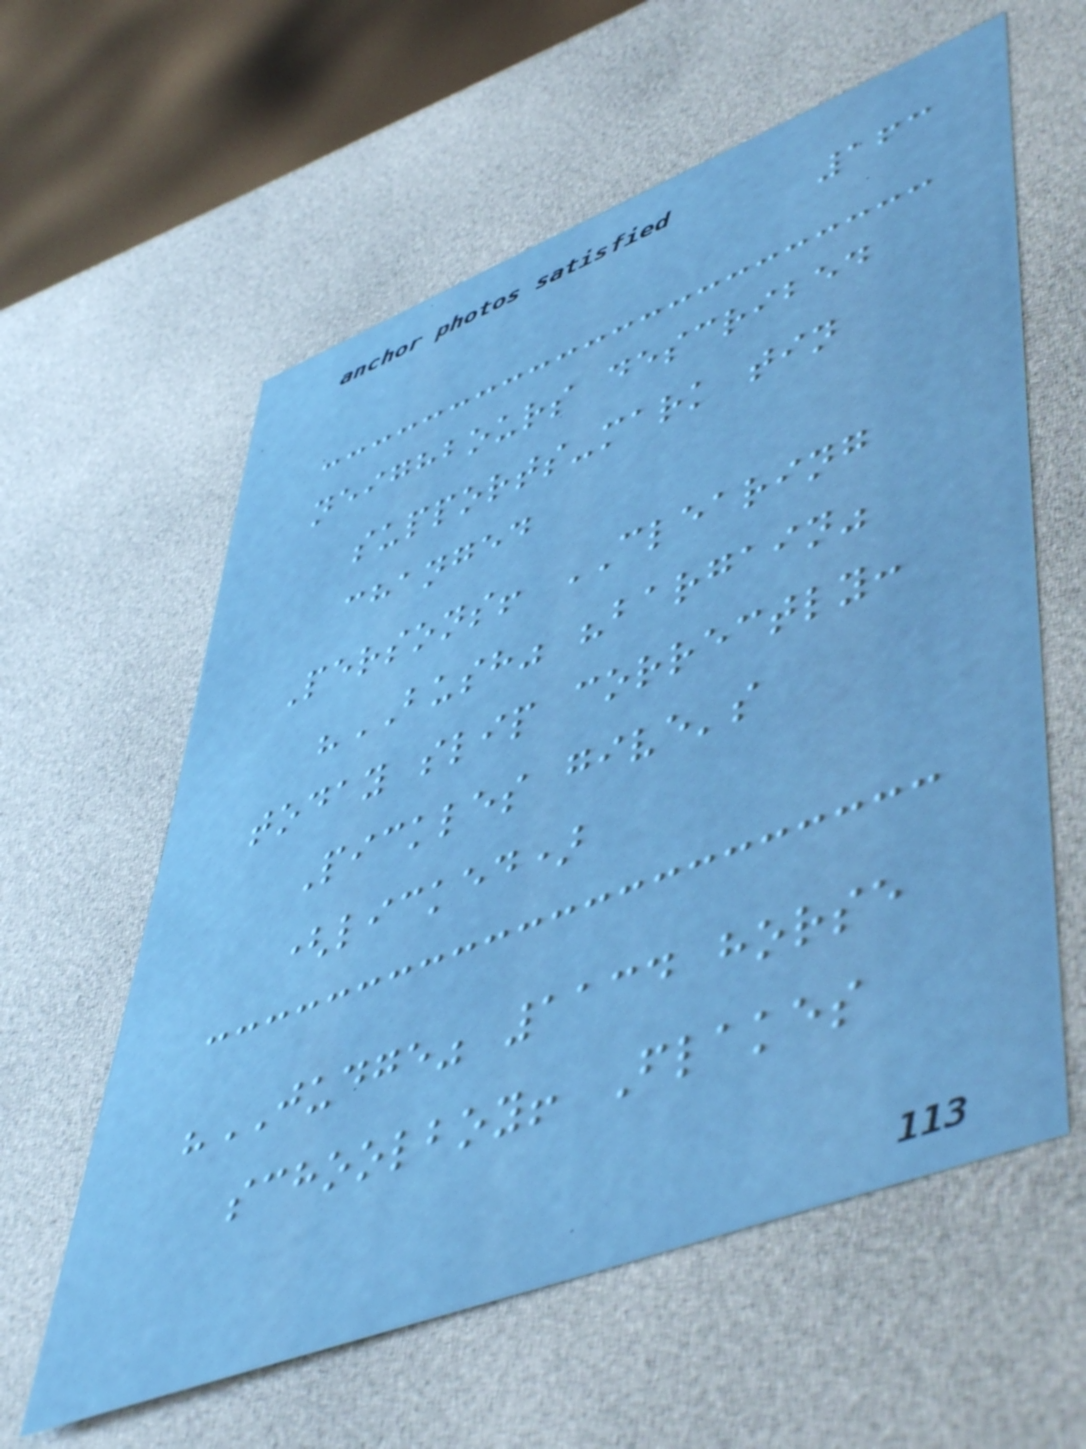163
neighbours described
supports-mark tin
changed
Persons! CLEARING
"BUSH" "bargain"
today slip correctly:
Pickles give's
(licked)
"JUDGE" 1134 horse
schoolboy! Flakes
